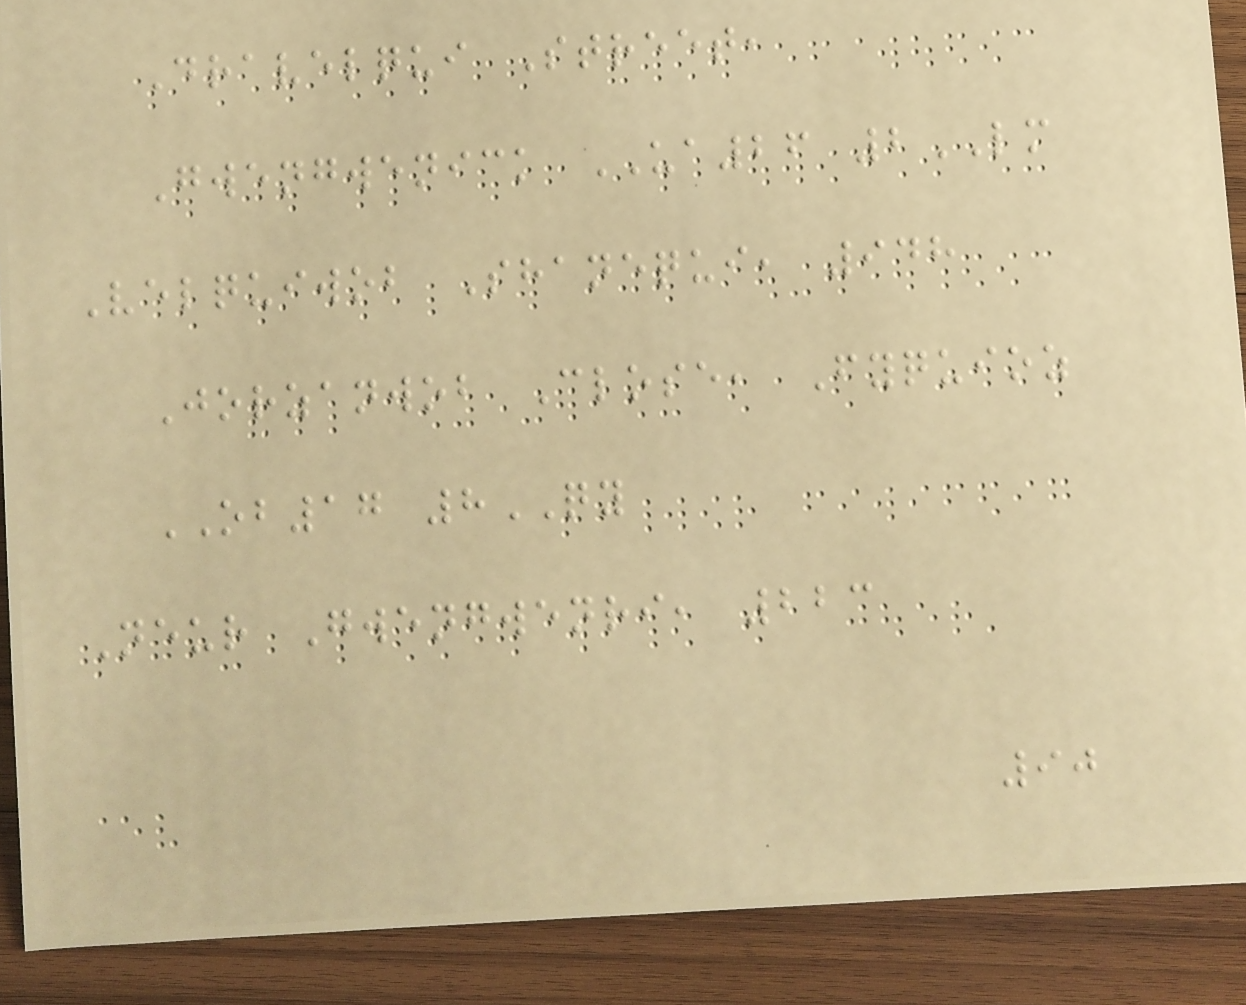Dravelqui Street,
Gwengwenick UA26 2LM
Velquiwob Shanequi, 948
Jorzanwob Close, Fyquioz
OB17 8QY
Neur Gwengwenri, 223
90
